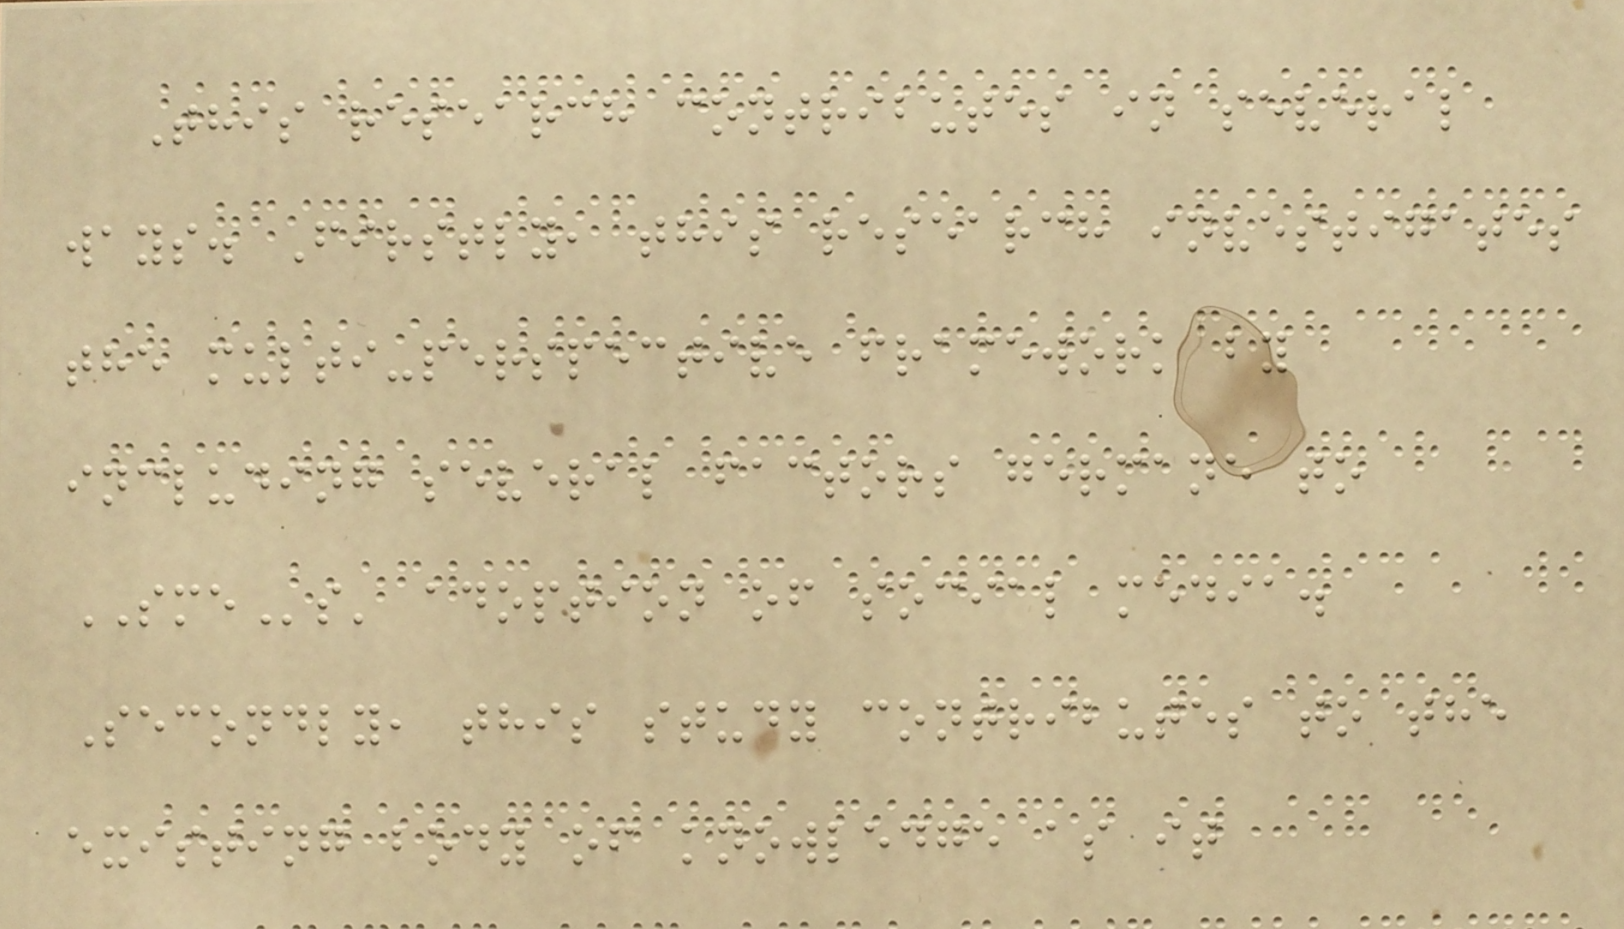This research contributes in several
ways. Firstly, this research investigates
the multi-perspective framework by
including several factors germane to
SMEs' adoption of social media.
Secondly, this study contributes to the
existing body of knowledge as it
